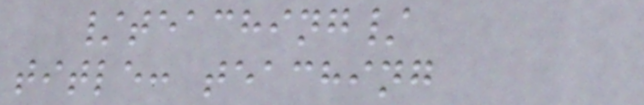/teaching/
title: teaching
